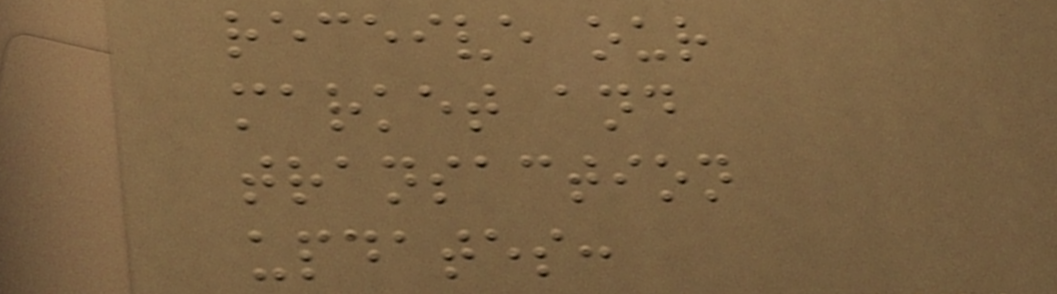receive our
market and
transaction
updates:
